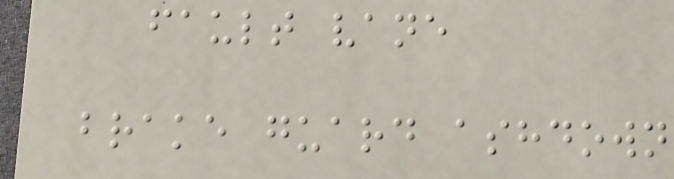fault vane
brake guard ashdown
